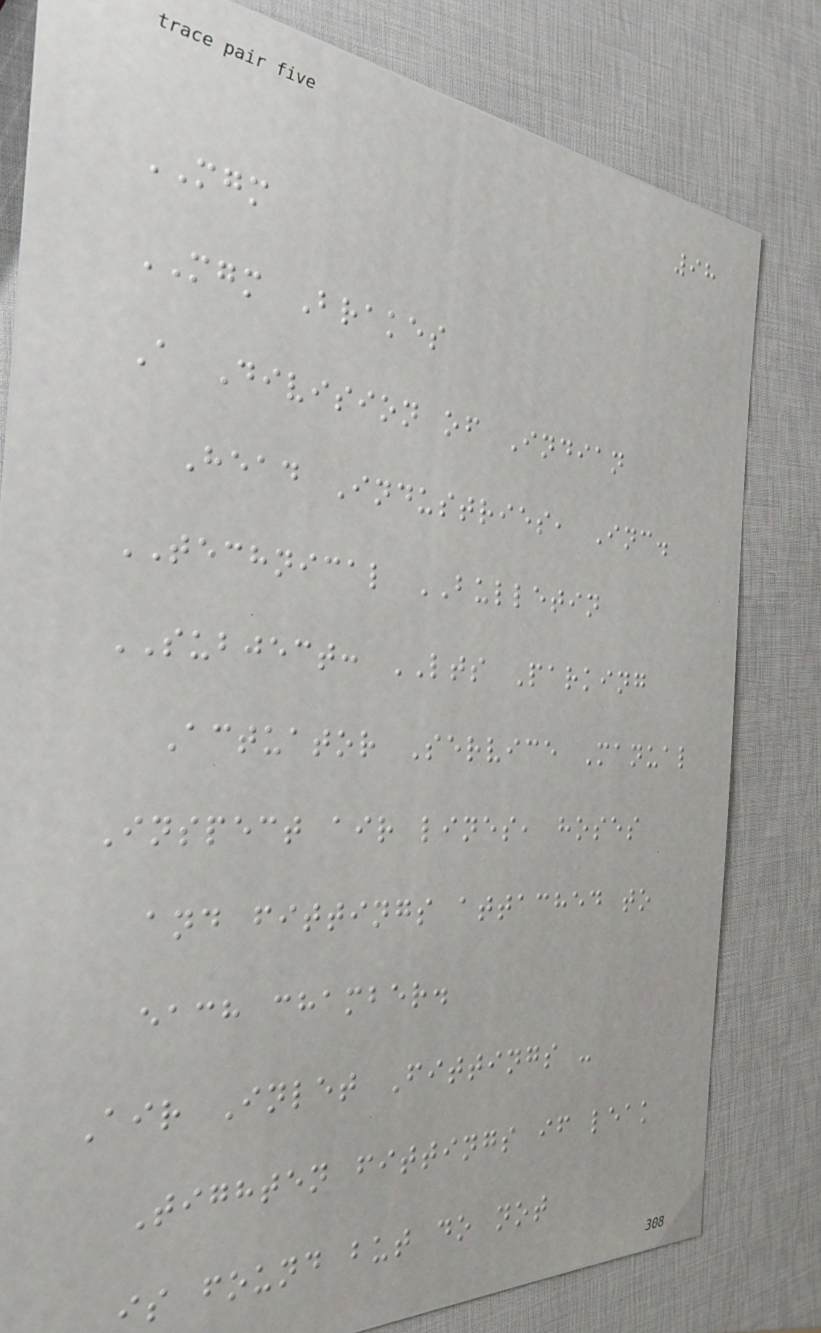98
MGM
MGM Brakes
A Division of Indian
Head Industries, Inc.
TECHNICAL BULLETIN
SUBJECT: LTS Parking
Actuator Service Manual
Inspect air lines, hoses
and fittings attached to
each chamber.
Air Inlet Fittings -
Tighten fittings if leak
is found but do not
